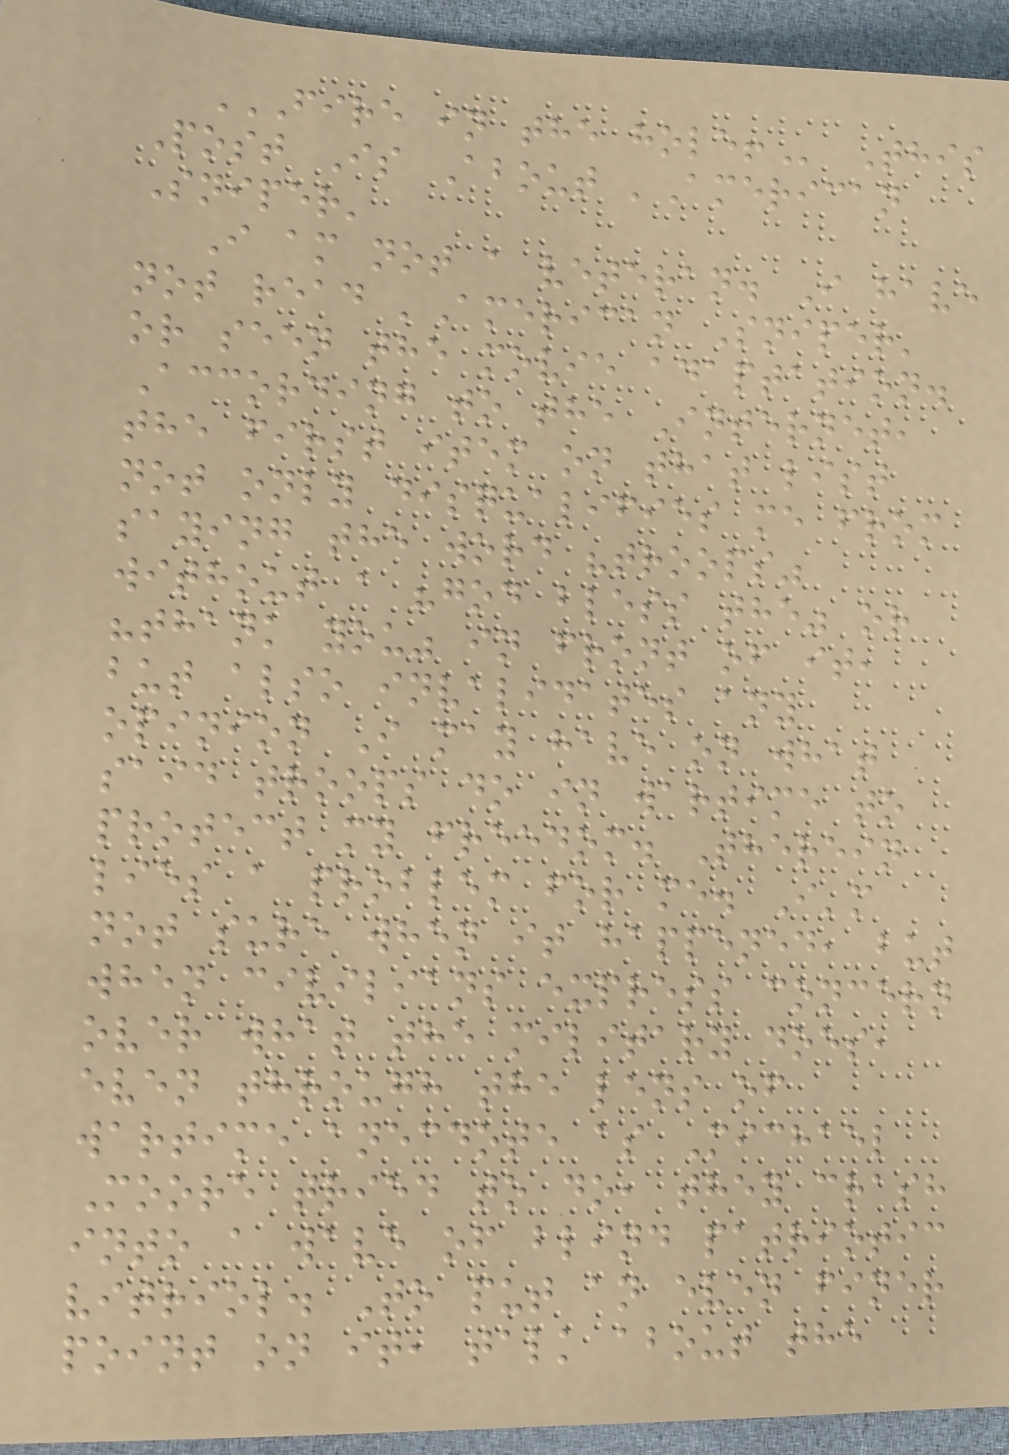FIRE IN THE HOLE! This
Post Is About 'American
Sniper'
I am not a veteran. I have
not read 'American Sniper'
or seen the movie adaptation.
According to the Internet,
the first item on that list
not only disqualifies me from
saying the word "troops"
without a "god bless the" or
"thank you" in front of it,
but also invalidates any
opinion I may have on what
said troops do in wartime to
protect my freedom. Therein
lies a problem for me. I'm
not sure when it happened, but
when civilians express concern
over what the military does,
even through the lens of
wartime anecdote as Michael
Moore tried to do, they crash
into a wave of blind patriotic
vitriol. To put an even finer
point on it, talk about the
